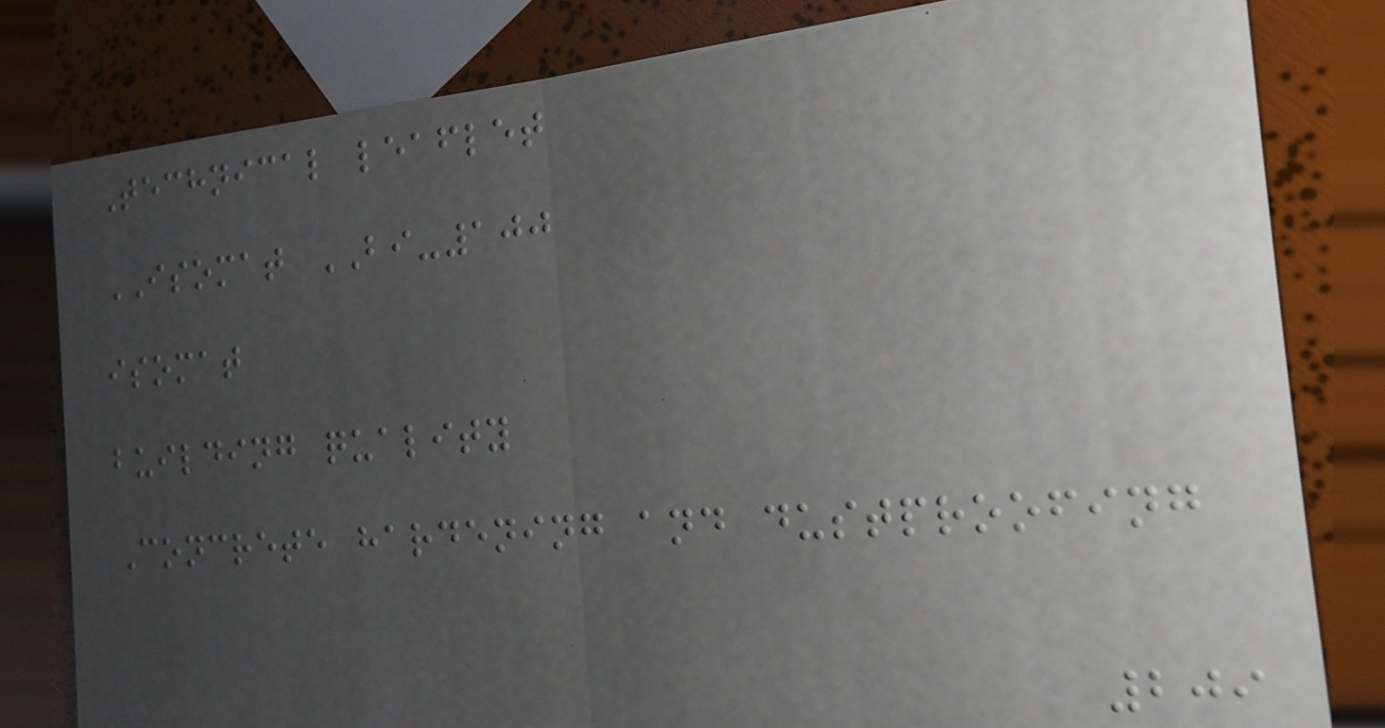Technical leaflet
ISOMAT BI-100
isomat
building quality
Concrete hardening and dustproofing
209
